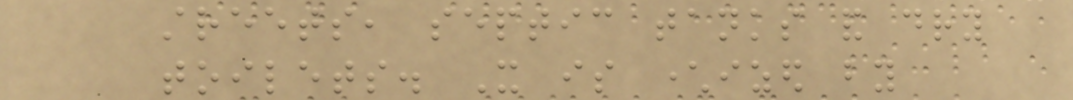streets, septic tanks and dry
toilets. It is characterized by
